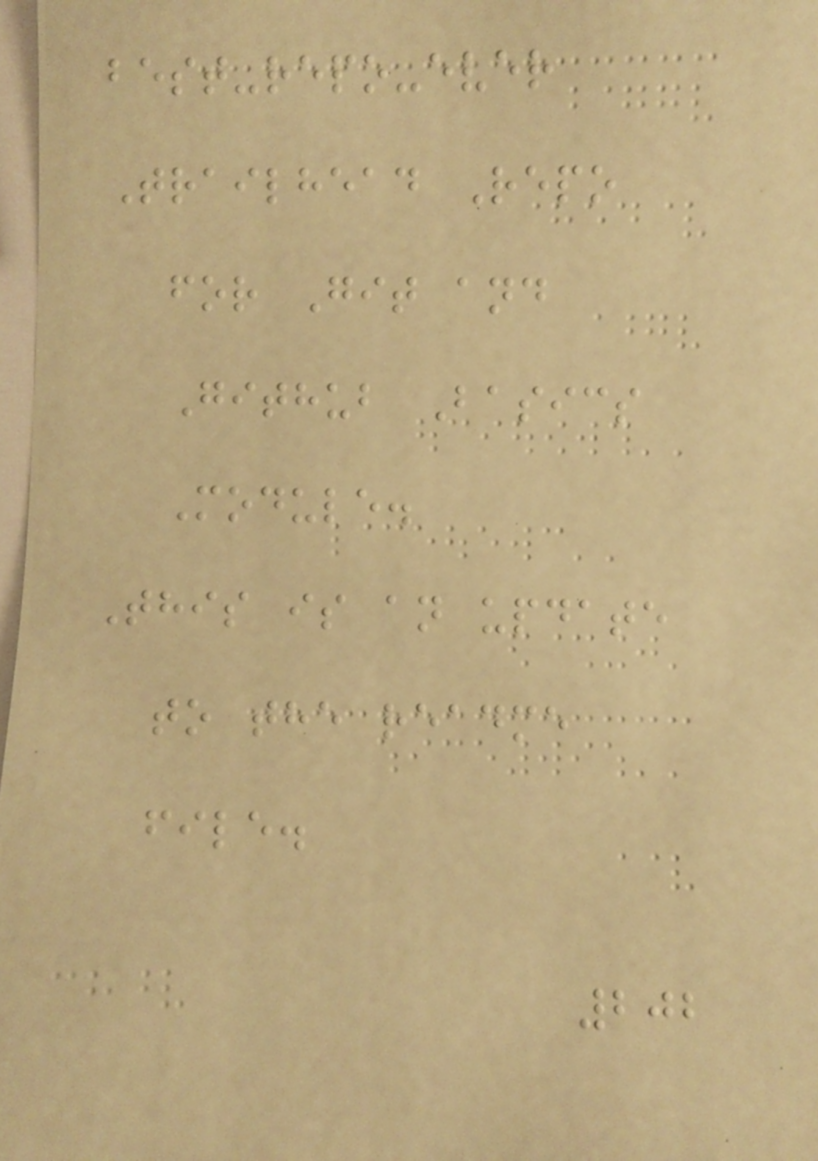best-repo-ever
Trailhead Repo
for Git and
Github Basics
Module.
This is an update
to the readme
file.
202
